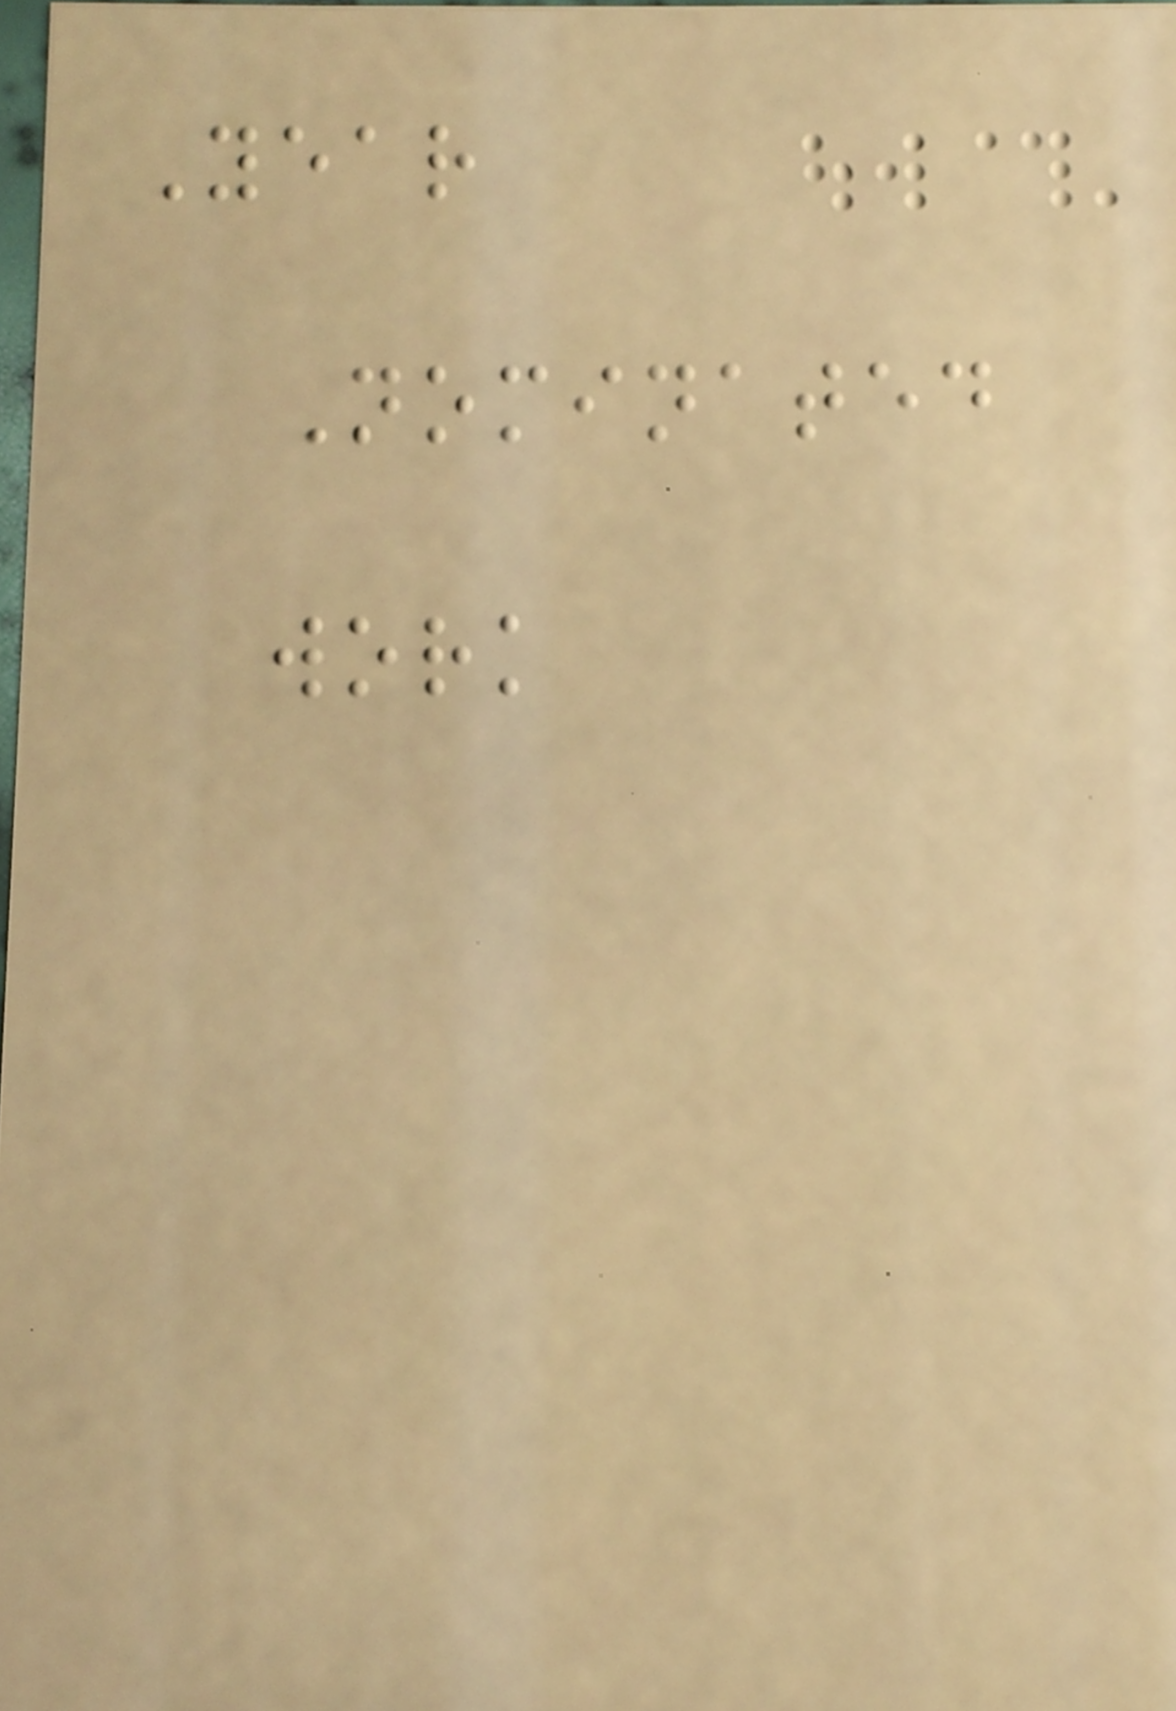Year
Nominated
work
